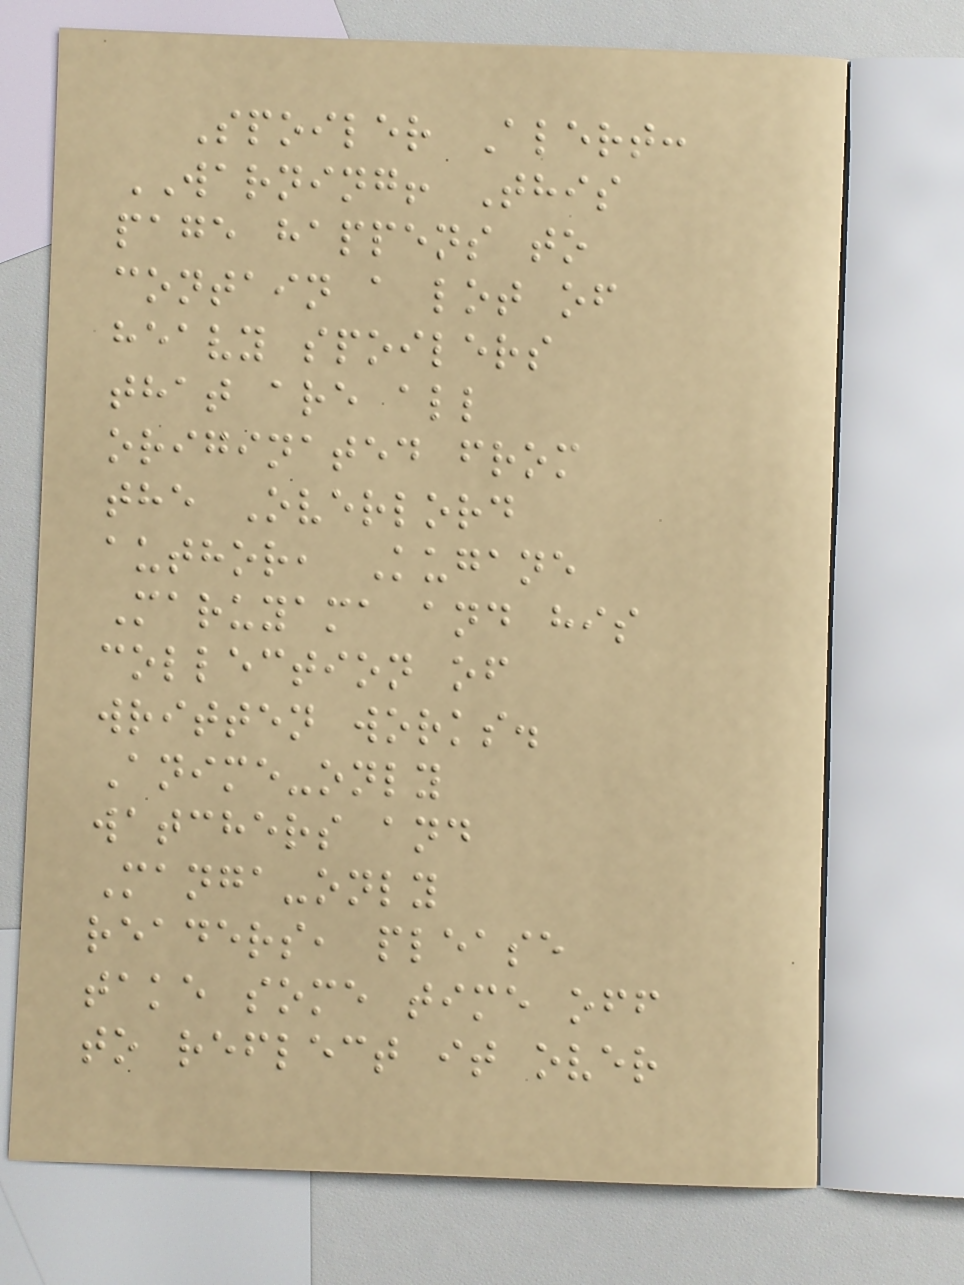Spoiler Alert:
WARNING! This
page happens to
contain a lot of
heavy spoilers
that are all
originated from
the Overlord
author, Kugane
Maruyama and his
collection of
written works.
Anime-only
watchers and
Manga-only
readers, please
take some time off
to reflect it over
